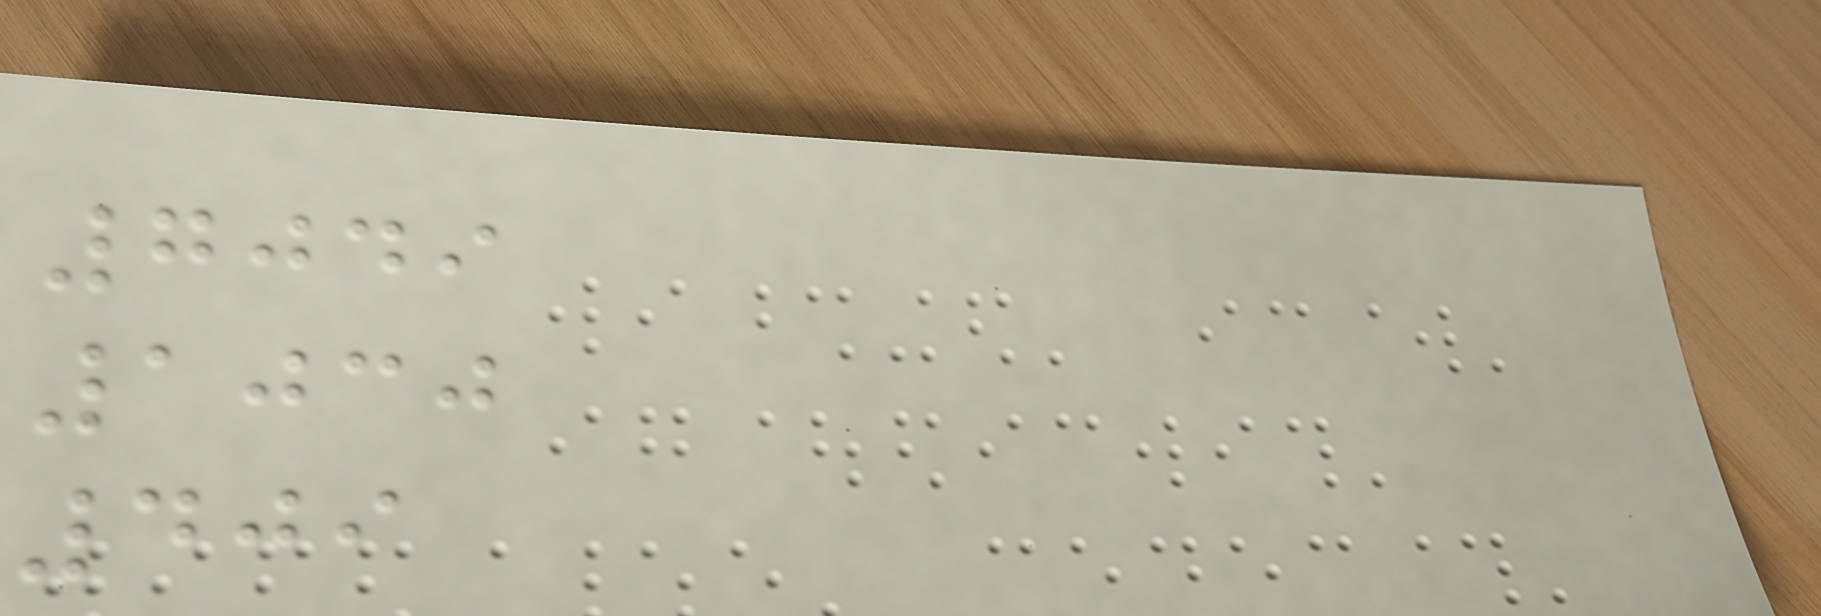7049
1030
409
